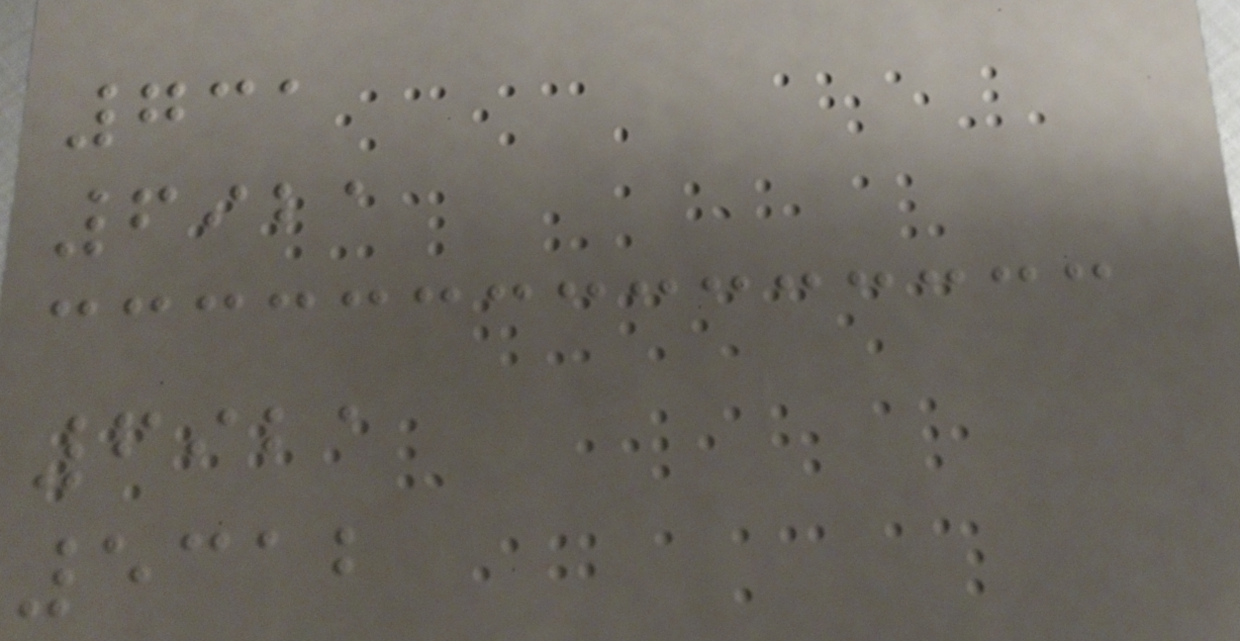731
6921
6921
5312
